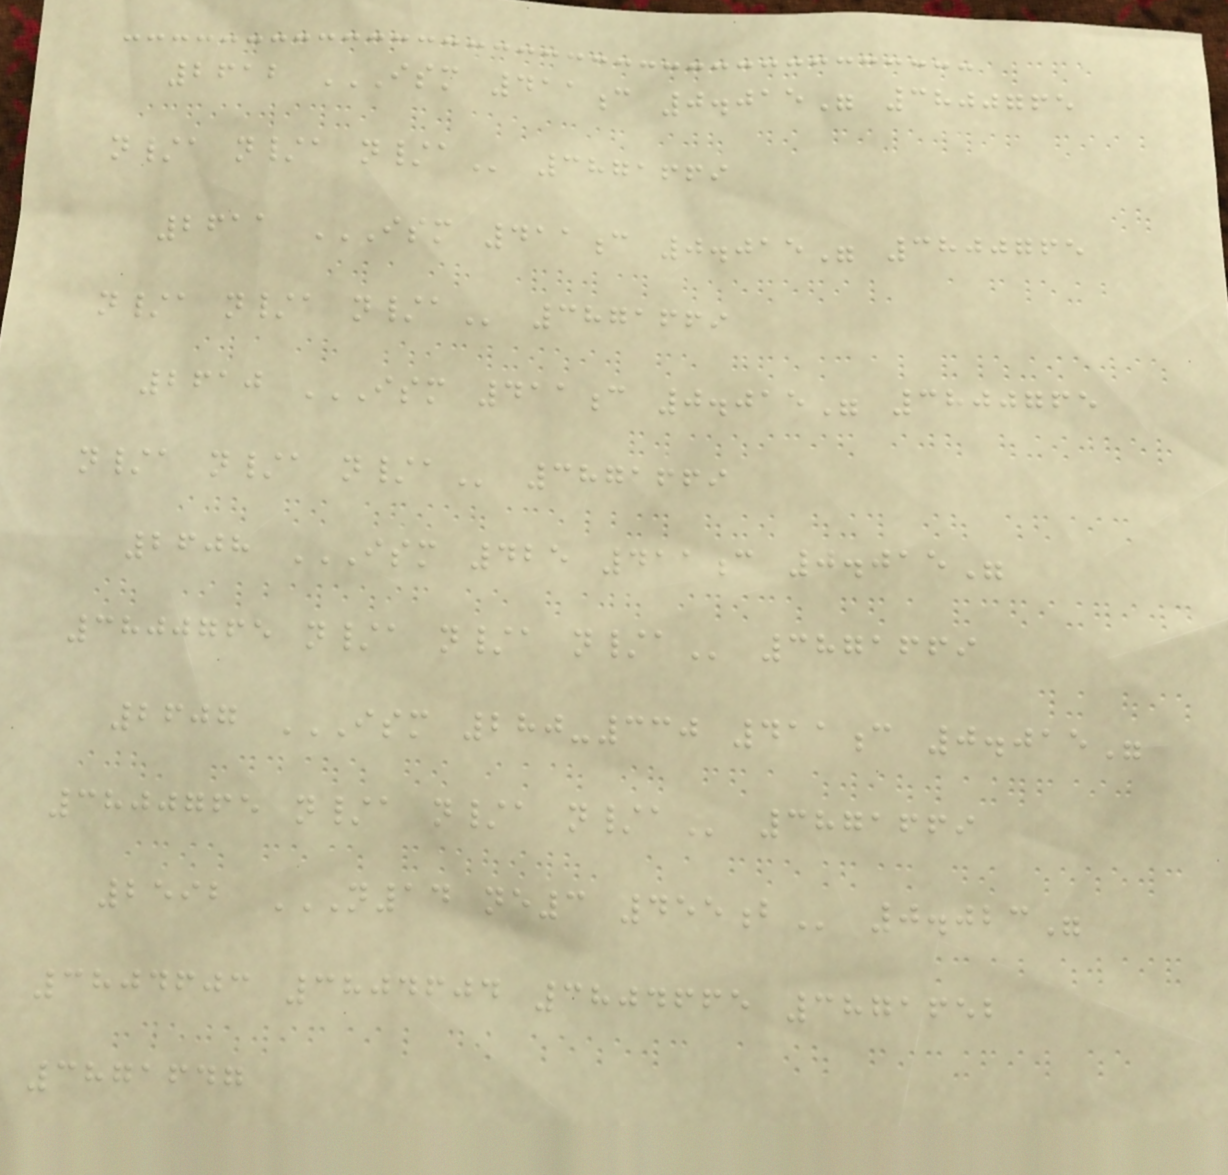2612 ISM 411C 0.015" 3800765
N/A N/A N/A 3871669
2611 ISM 411C 0.015" 3800765
N/A N/A N/A 3871669
2610 ISM 411C 0.015" 3800765
N/A N/A N/A 3871669
2608 ISM 425 411C 0.015"
3800765 N/A N/A N/A 3871669
2607 ISM 280-330 411C 0.015"
3800765 N/A N/A N/A 3871669
2592 N14 NE3 455B 0.023"
3804603 3804604 3804665 3871652
3871647
